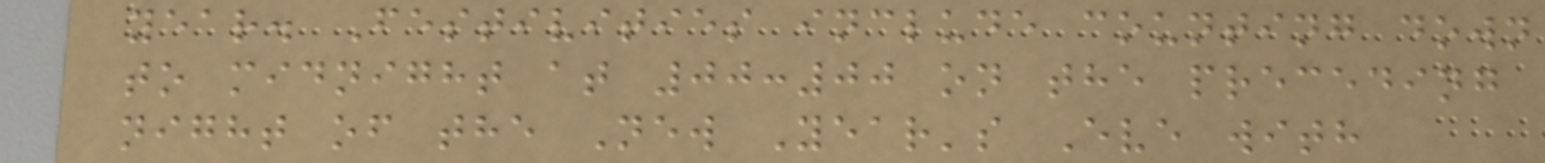year. Festivities include counting down
to midnight at 00:00 on the preceding
night of the New Year's Eve with
